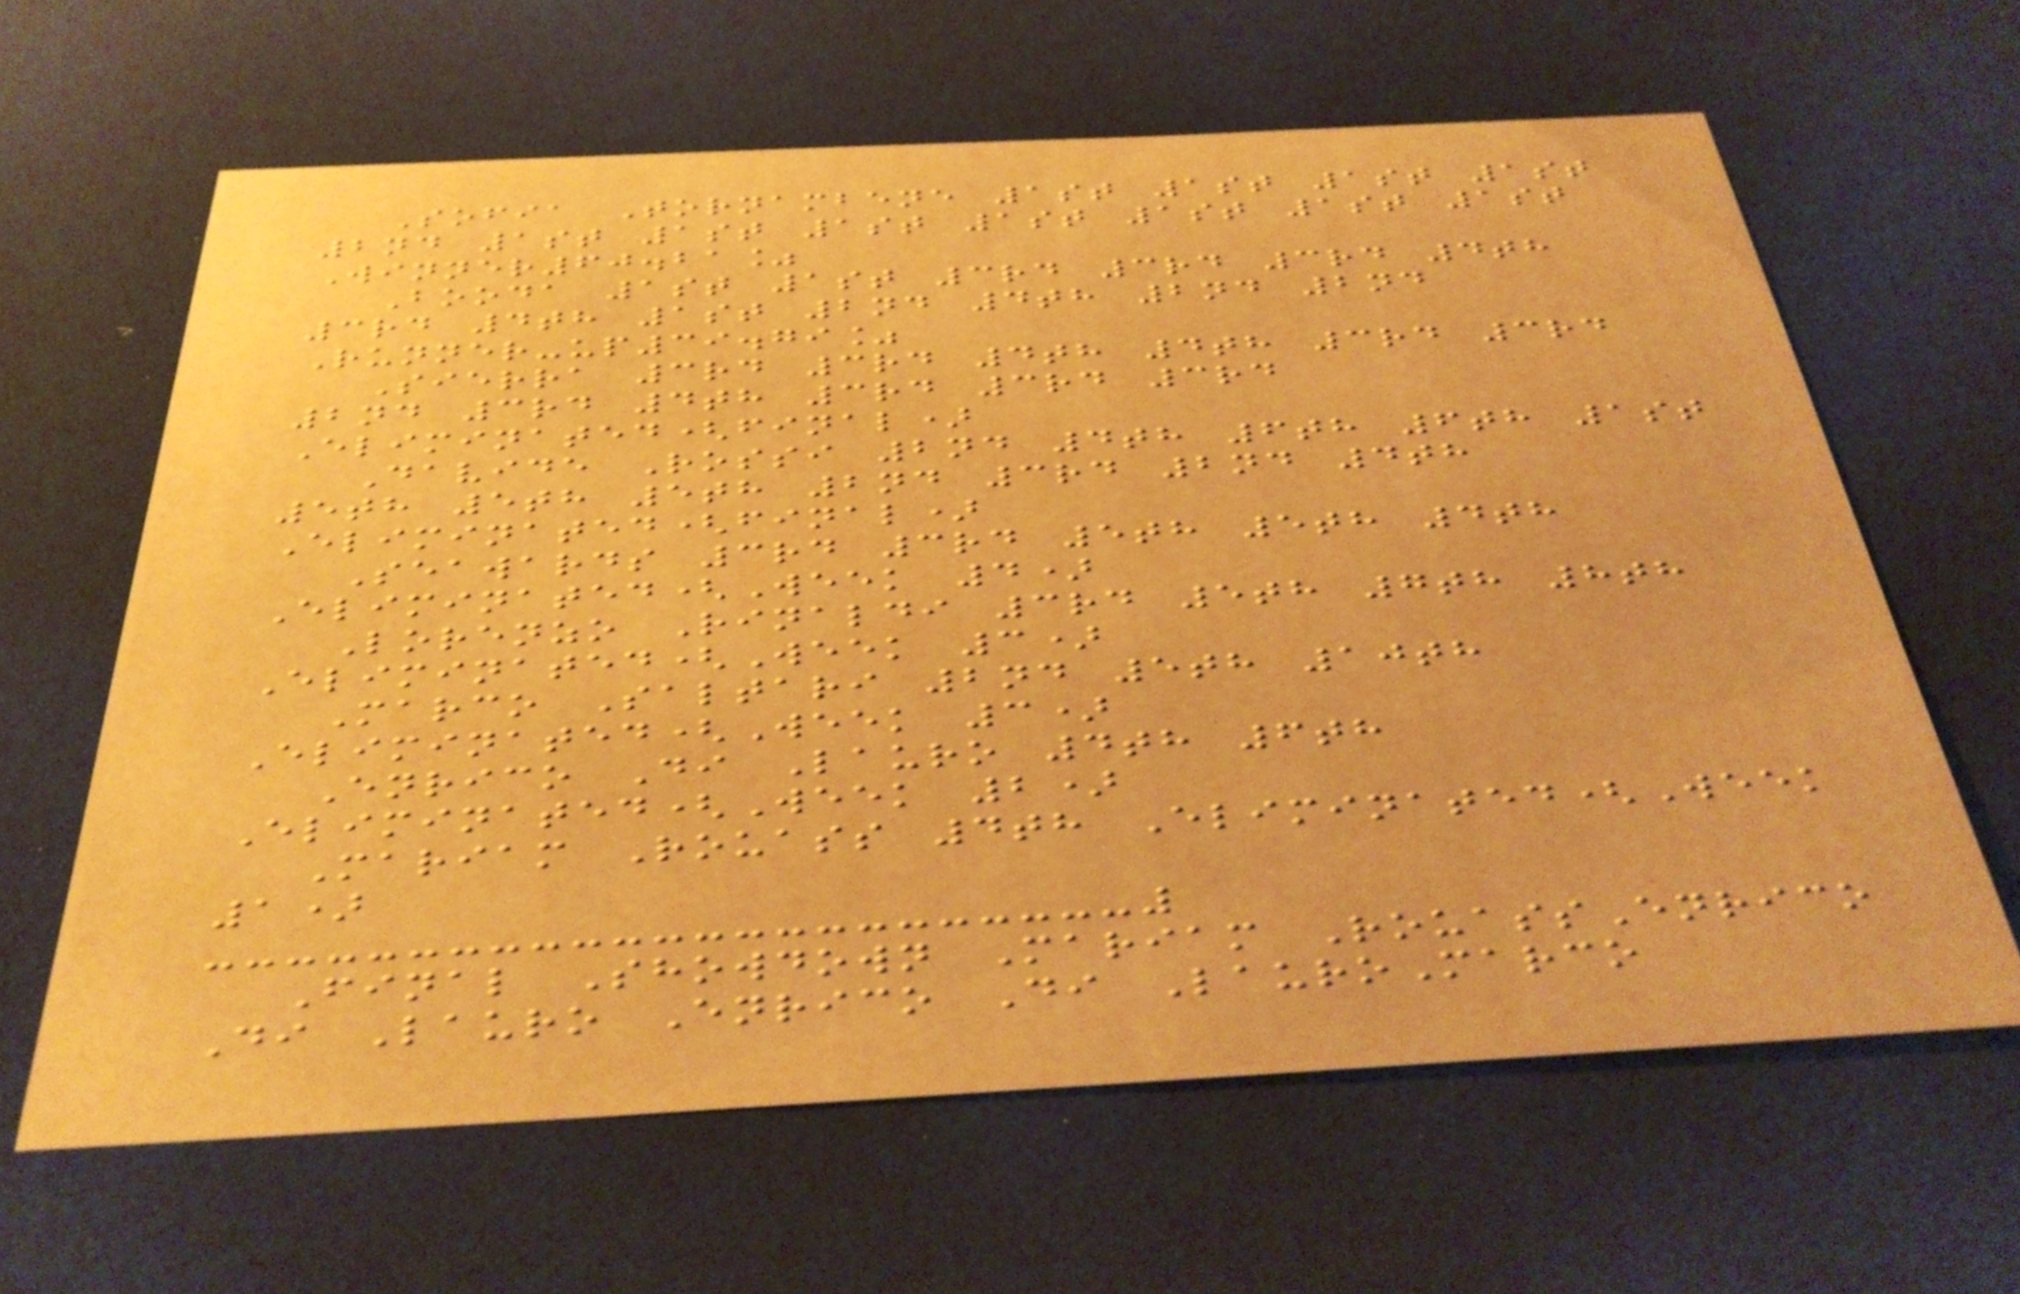Sofia Tornambene 1st 1st 1st 1st
2nd 1st 1st 1st 1st 1st 1st 1st
Winner60.21%
Booda 1st 1st 3rd 3rd 3rd 4th
3rd 4th 1st 2nd 4th 2nd 2nd
Runner-up39.79%
Sierra 3rd 3rd 4th 4th 3rd 3rd
2nd 3rd 4th 3rd 3rd 3rd
Eliminated(final)
Davide Rossi 2nd 4th 6th 6th 1st
5th 5th 5th 2nd 3rd 2nd 4th
Eliminated(final)
Seawards 3rd 3rd 5th 5th 4th
Eliminated(Week 4)
Lorenzo Rinaldi 3rd 5th 7th 8th
Eliminated(Week 3)
Marco Saltari 2nd 5th 10th
Eliminated(Week 3)
Enrico Di Lauro 4th 6th
Eliminated(Week 2)
Mariam Rouass 4th Eliminated(Week
1)
Final Showdown Mariam RouassEnrico
Di Lauro Enrico Di LauroMarco
